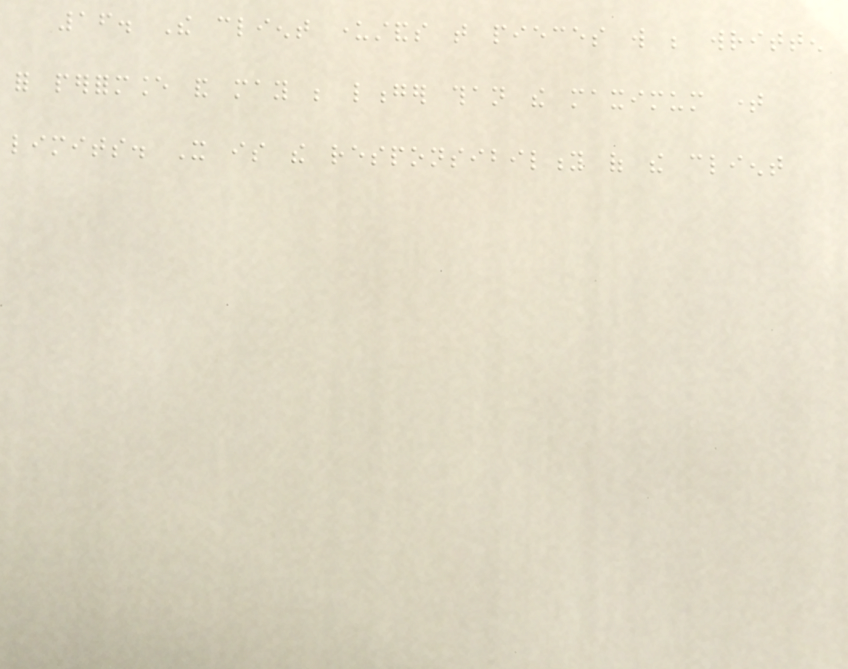16. The client understands that pieces will be written
for performance and may be longer than the maximum time
limits. It is the responsibility of the client
